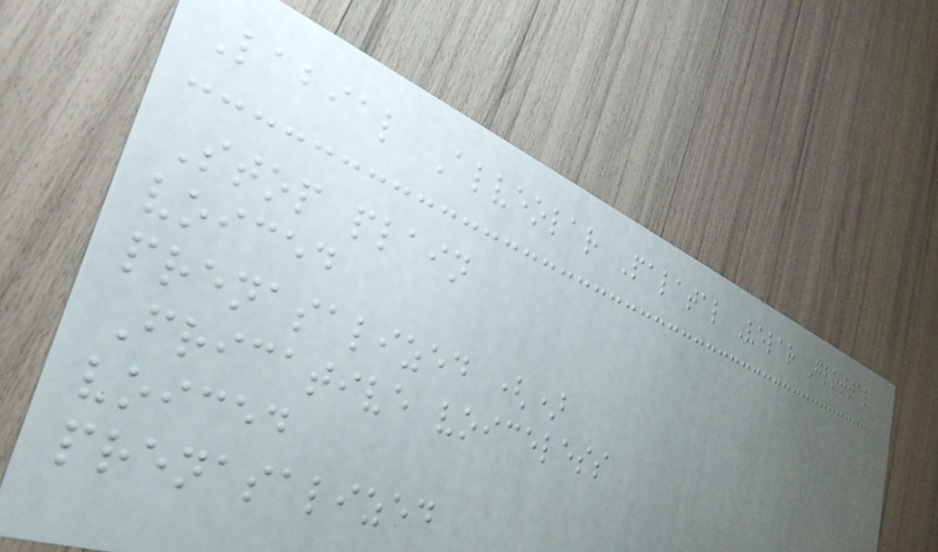Labial Alveolar Palatal Velar Glottal
Stop plain
voiced
prenasalized ()
Fricative voiceless
voiced
prenasalized
